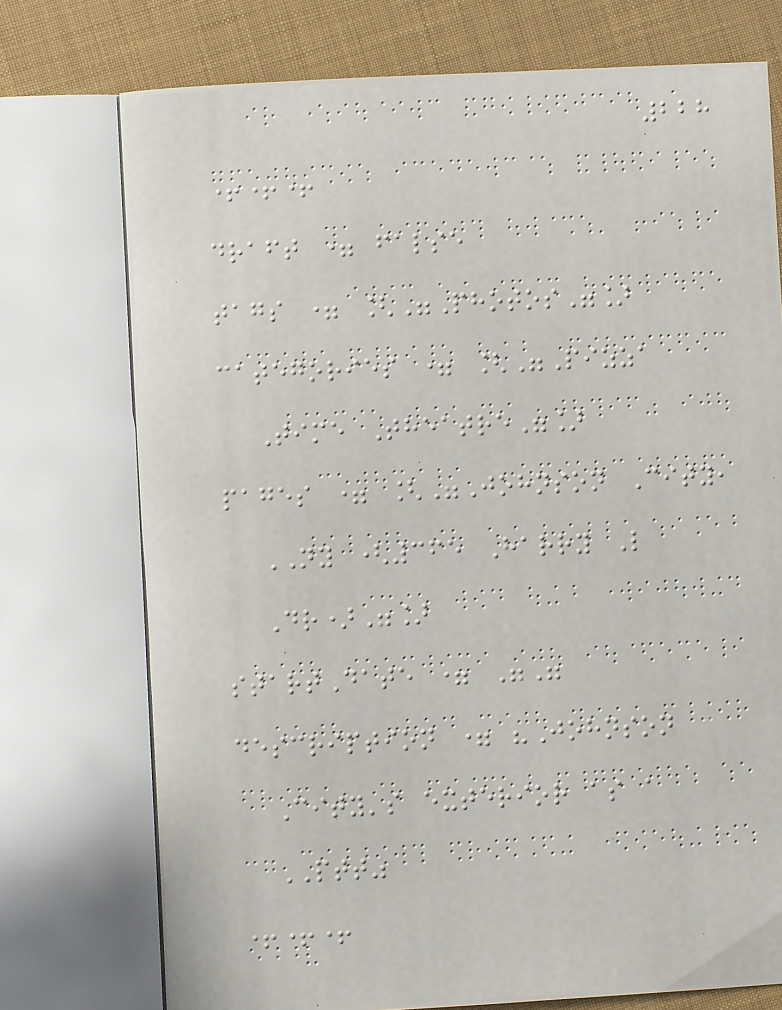228
+++
draft = false
tags = ["Photos"]
categories = ["Pizza
Time Theatre"]
pages = ["Johnson City,
NY (365 Harry L
Dr)"]
startDate = ""
description = "Johnson
City's exterior as a
PTT"
+++
